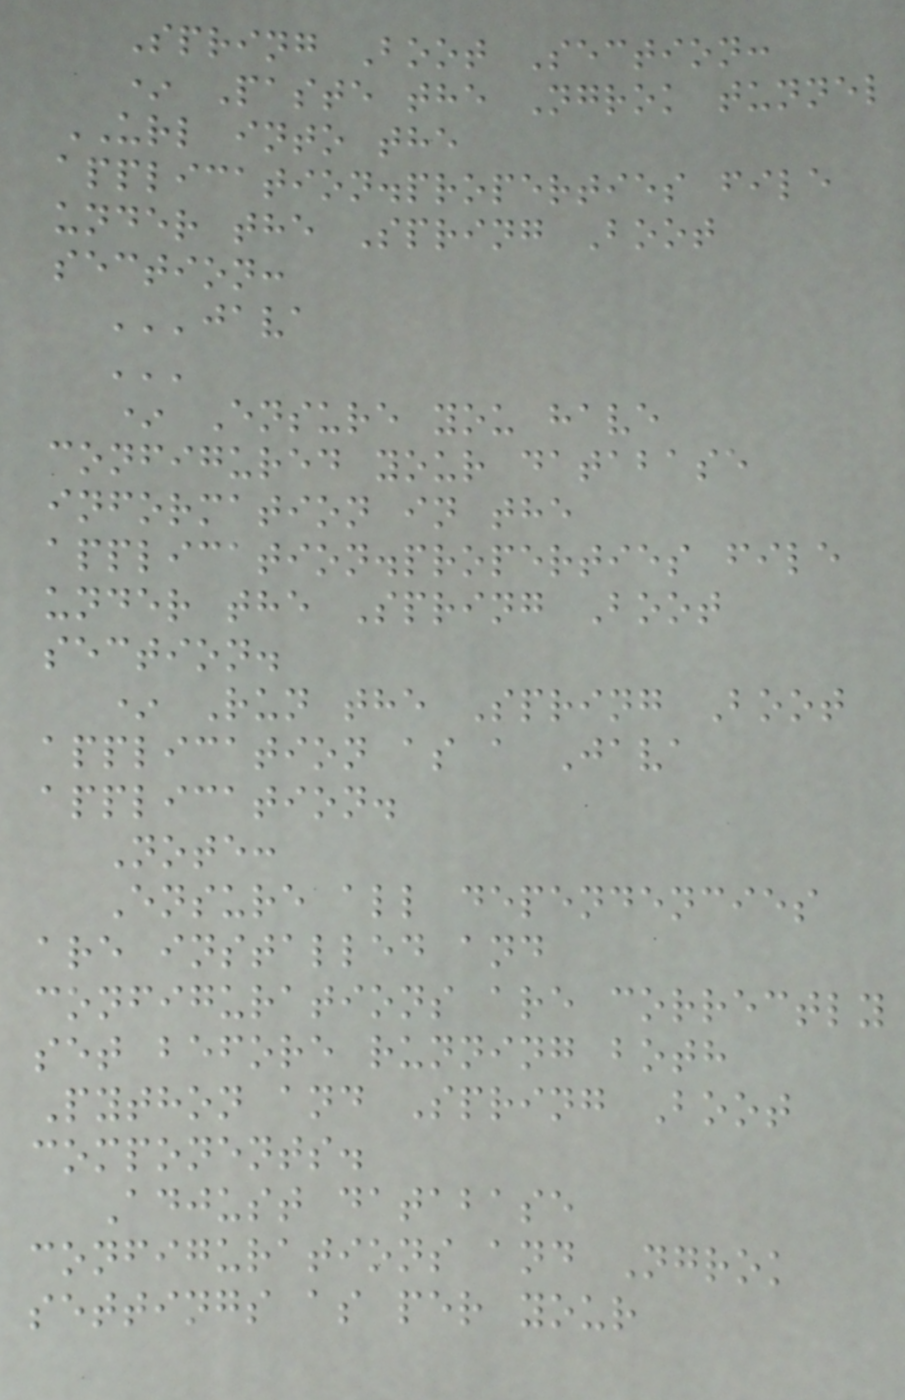Spring Boot Section:
* Paste the Ngrok tunnel
URL into the
application.properties file
under the Spring Boot
section:
'''java
'''
* Ensure you have
configured your database
information in the
application.properties file
under the Spring Boot
section.
* Run the Spring Boot
application as a Java
application.
Note:
Ensure all dependencies
are installed and
configurations are correctly
set before running both
Python and Spring Boot
components.
Adjust database
configurations and Ngrok
settings as per your
